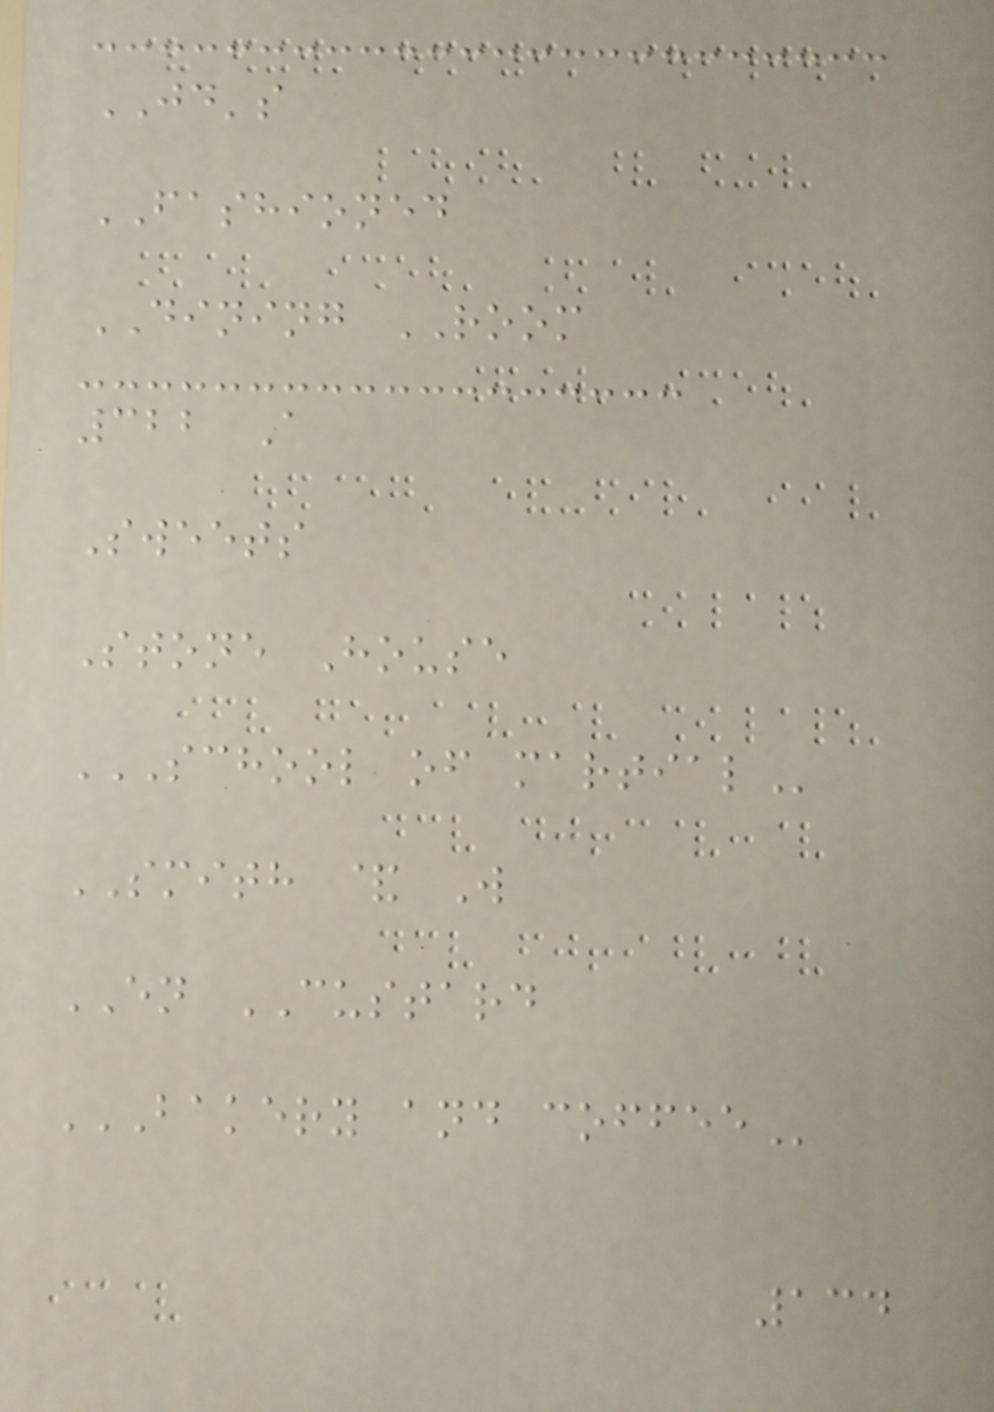JD's
FASHIONED
DINING ROOM
322 A
Sweets
Stone House
SCHOOL OF MARTIAL
SMITH & W
EN CUSTARD
BAKERY AND COFFEE
134
